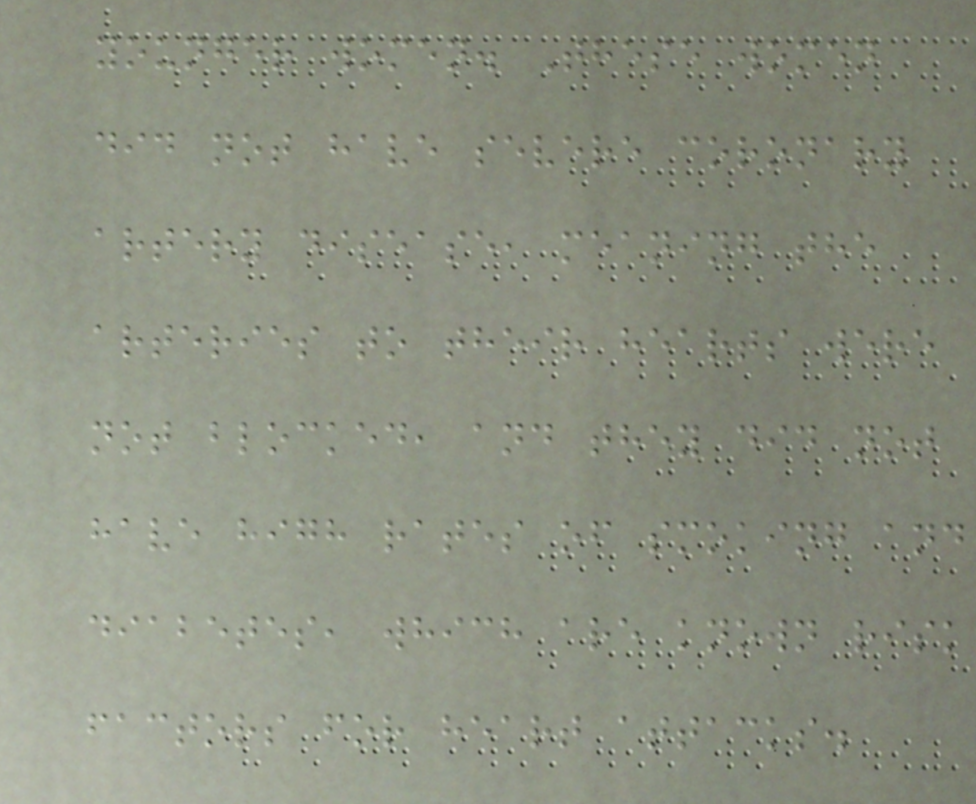younger women. These women
did not have severe coronary
artery disease, meaning the
arteries to their hearts were
not blocked, and they did not
have high rates of smoking and
diabetes, which are known risk
factors for heart attacks.
